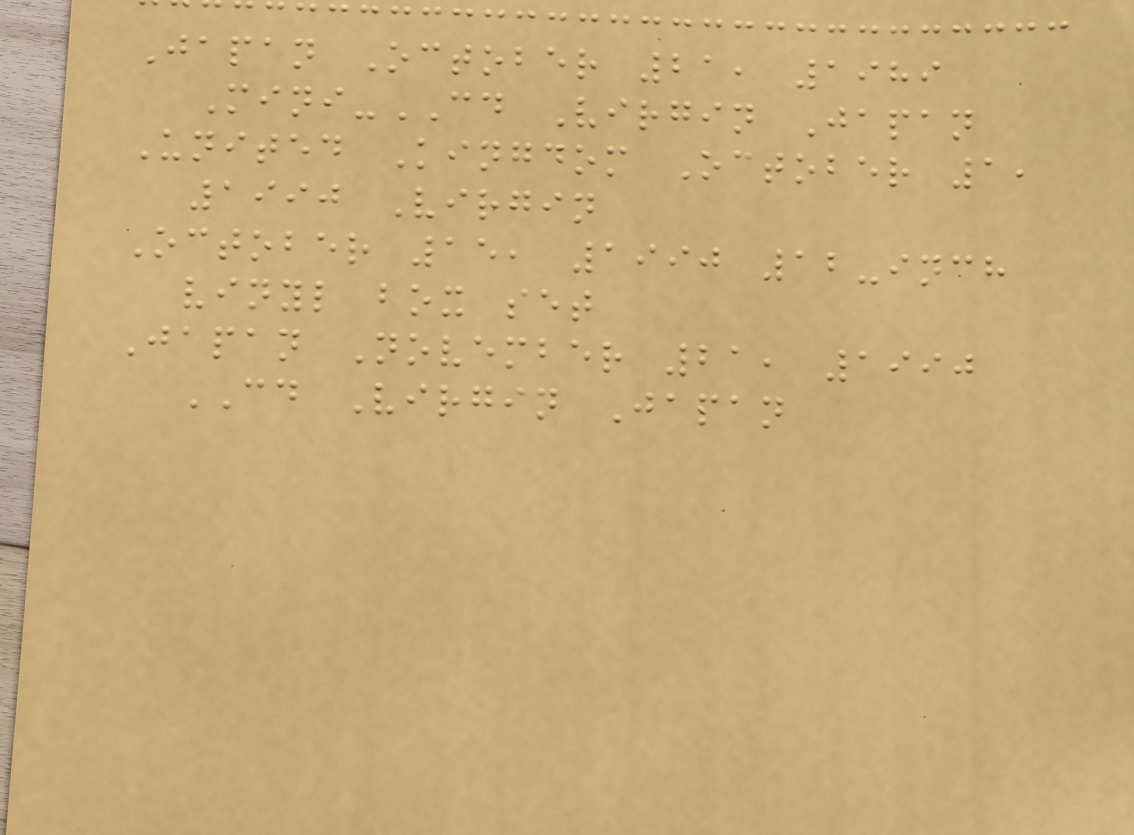Japan October 21, 1989
Mini-CD Virgin Japan
United Kingdom October 1,
1990 Virgin
October 15, 1990 12-inch
vinyl box set
Japan November 21, 1990
CD Virgin Japan
